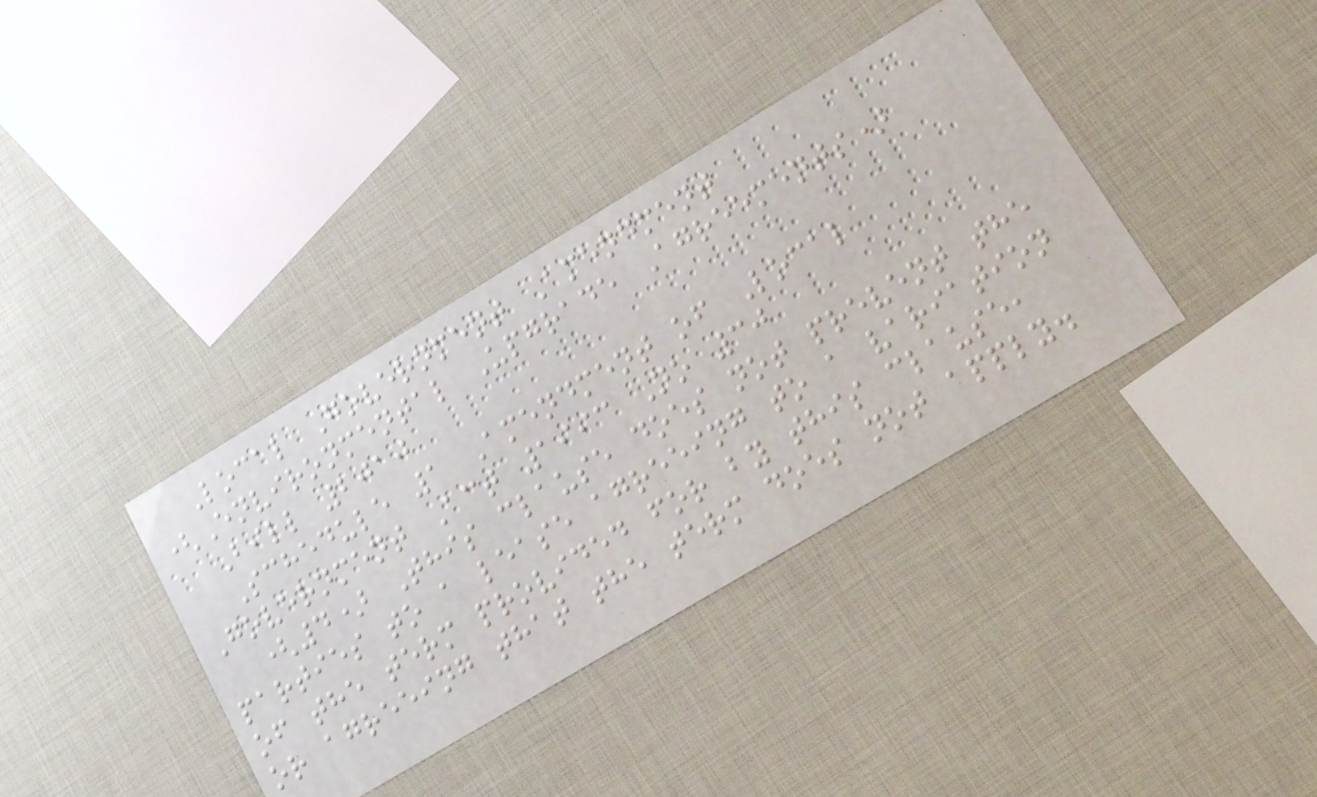Local Government Amendment
(Environmental Upgrade Agreements)
Bill 2010
Schedule 1 Amendment of Local
Government Act 1993 No 30
(4) This clause does not prevent the
parties to a lease agreeing to a variation
of the term provided for by this clause,
or agreeing that the term does not apply.
